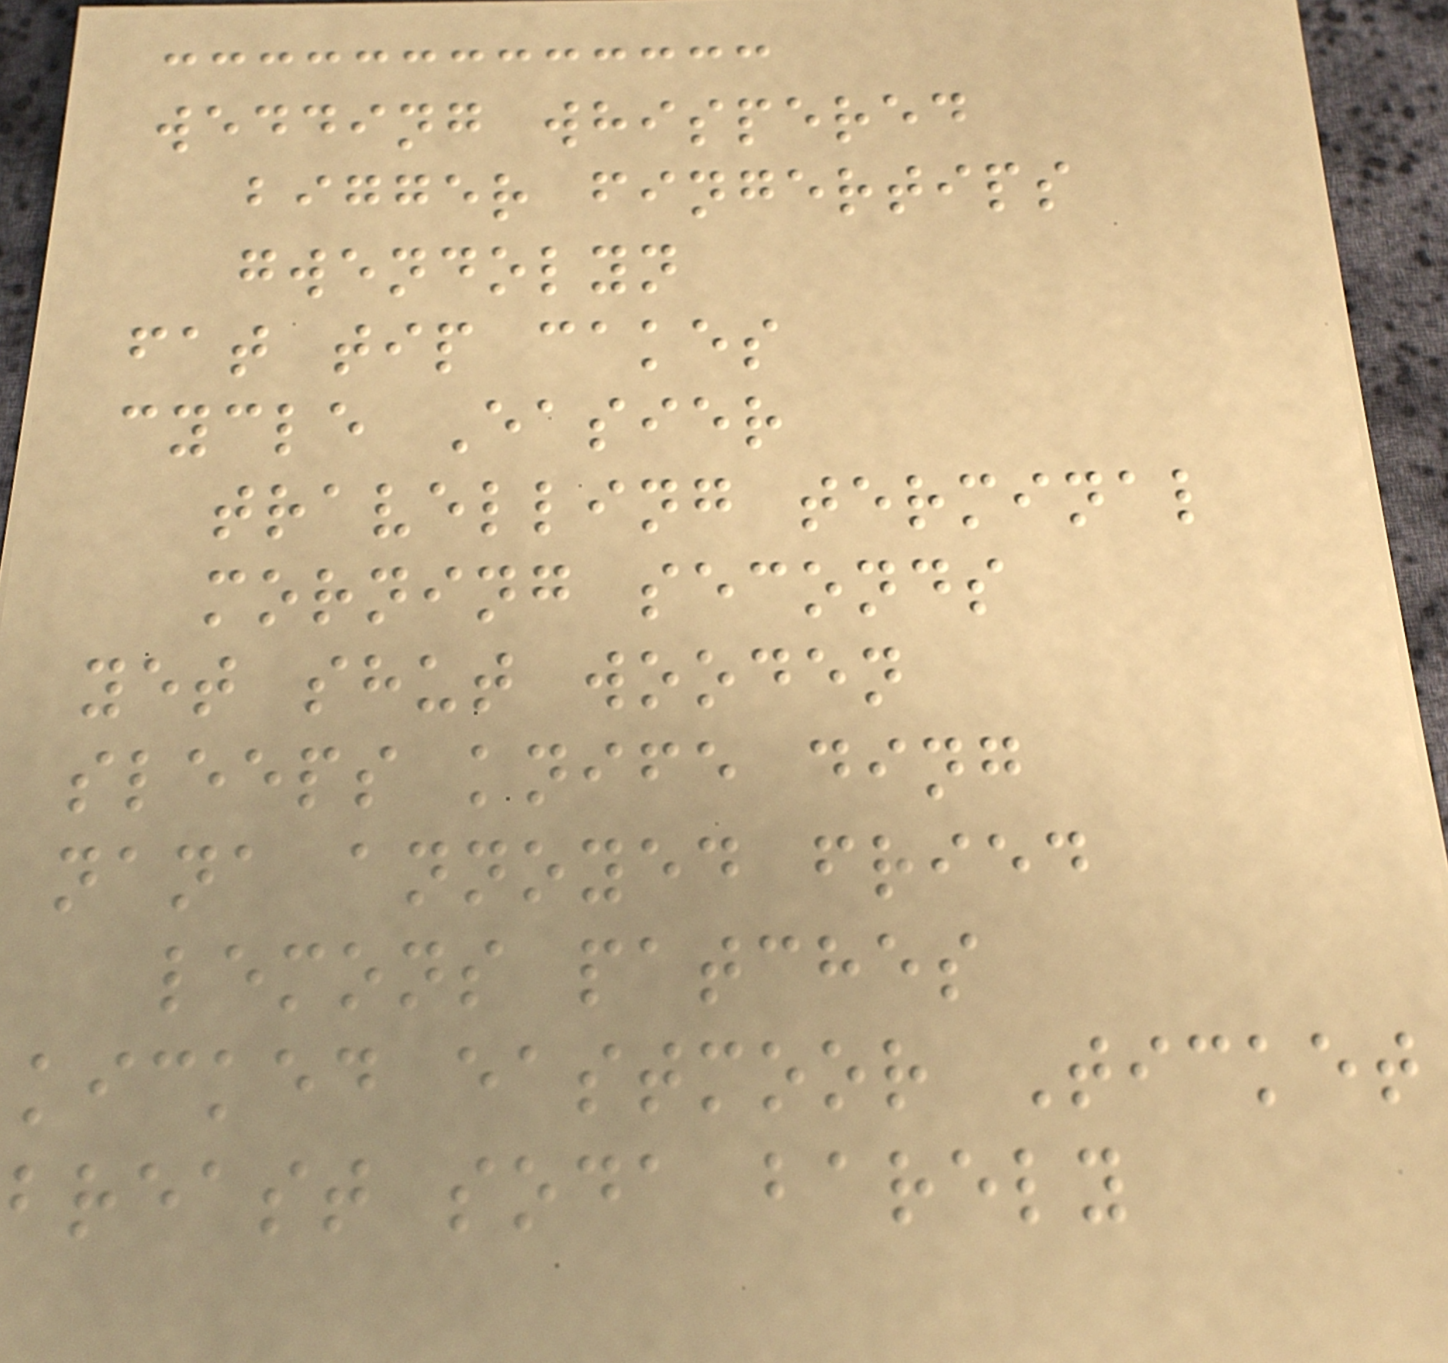wedding whispered
bigger fingertips
gwendolyn
fat tip cakes
cycle Easier
travelling terminal
morning seconds
yet shut wooden
sleeps knife ding
nana annoyed fried
lemons patches
kicked eastmoor Ticket
breast soda barely
